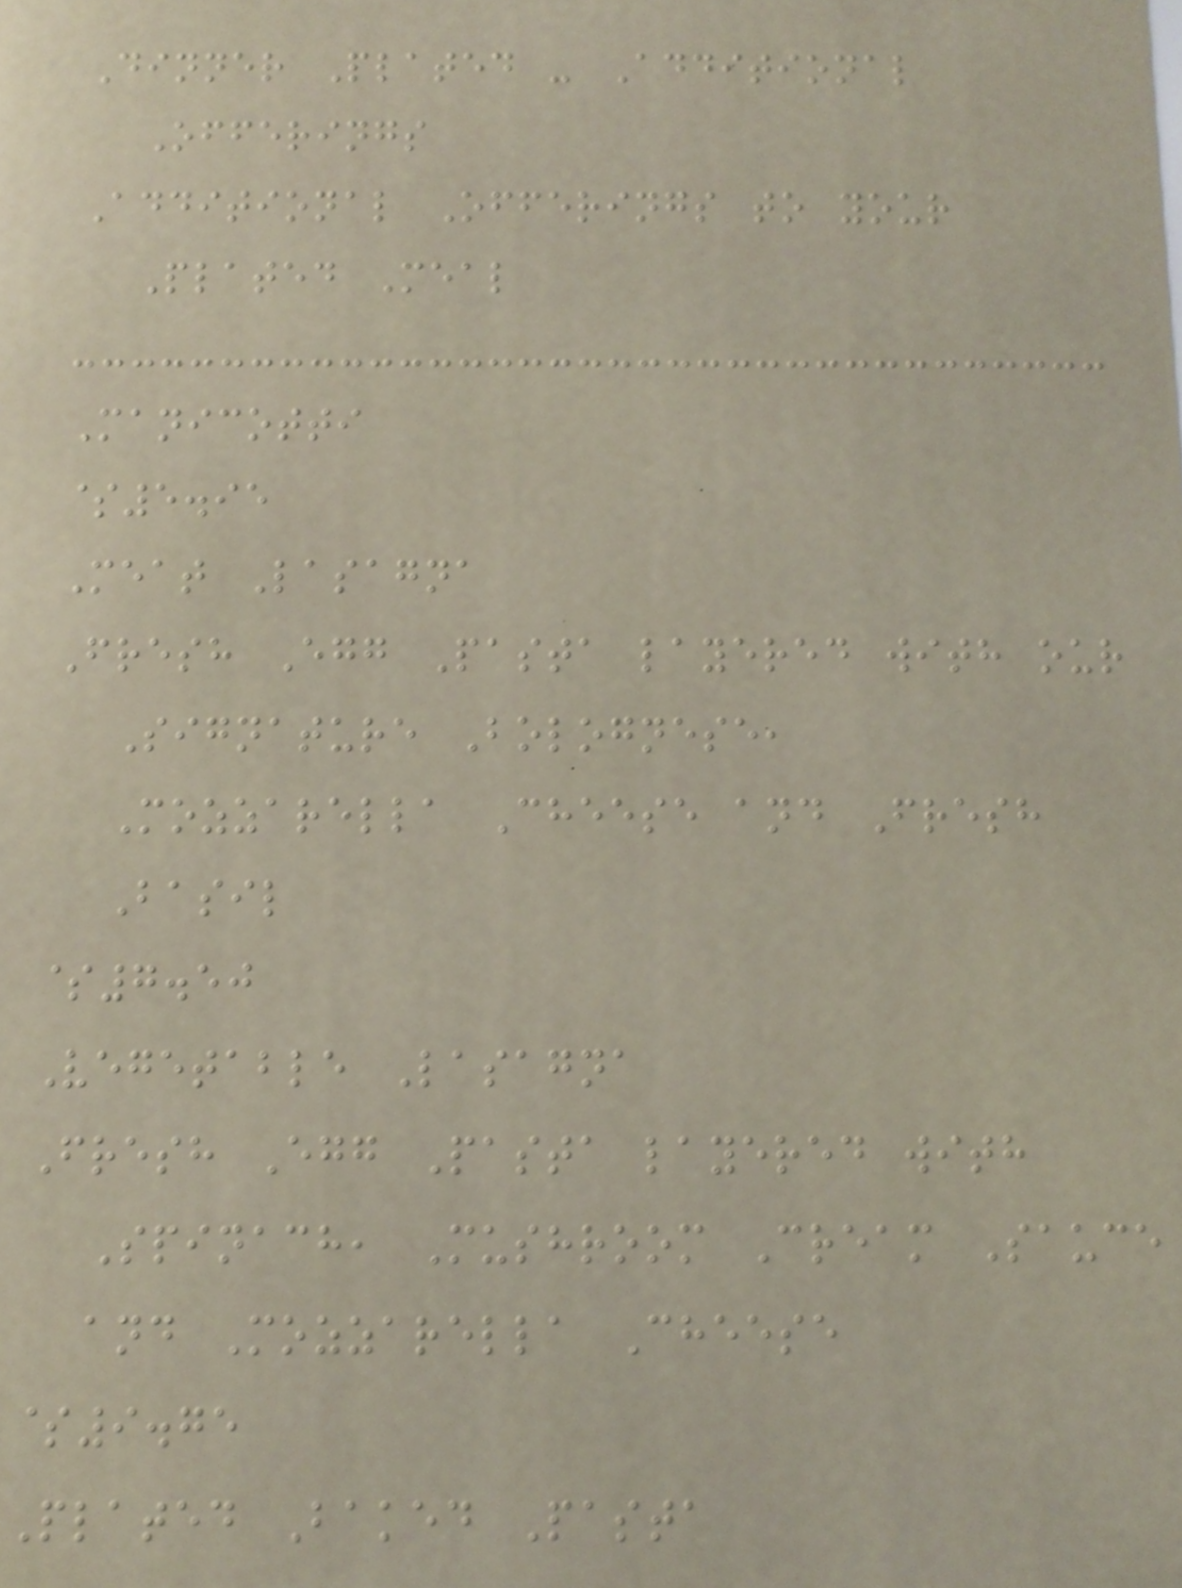Dinner Plated - Additional
Offerings
Additional Offerings to your
Plated Meal
Manicotti
$5.95
Meat Lasagna
Fresh Egg Pasta layered with our
Signature Bolognese,
Mozzarella Cheese and Fresh
Basil
$7.50
Vegetable Lasagna
Fresh Egg Pasta layered with
Spinach, Mushroom Cream Sauce
and Mozzarella Cheese
$9.75
Plated Baked Pasta
